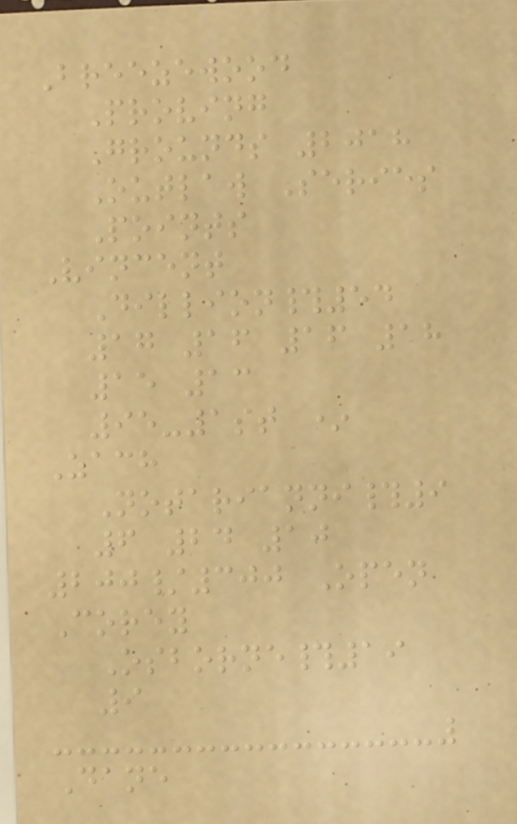Breezewood
Proving
Grounds 2018
Outlaw Series
Points
Vincent
Dillion#54
17 16 16 18
15 13
95-1st *
Zach
Notarianni#9
6 24 10
200/300 Open
Corey
Osborne#19
9
Dane
